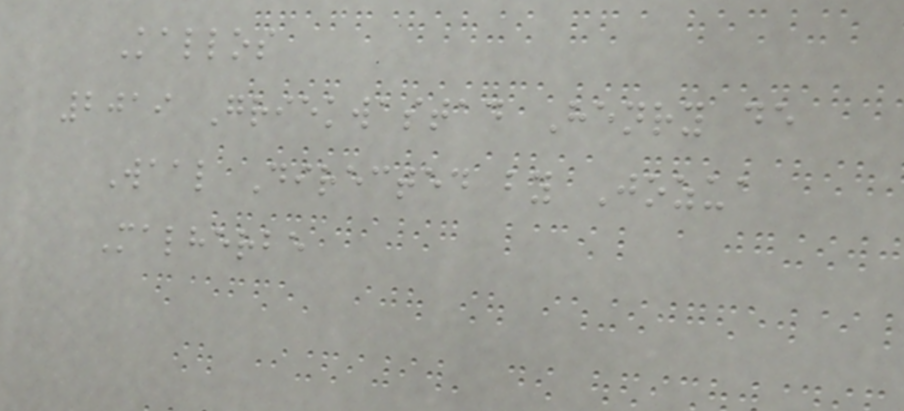Kallos
2019 Griekwastad Henry de
Waal Directed by Jozua
Malherbe
